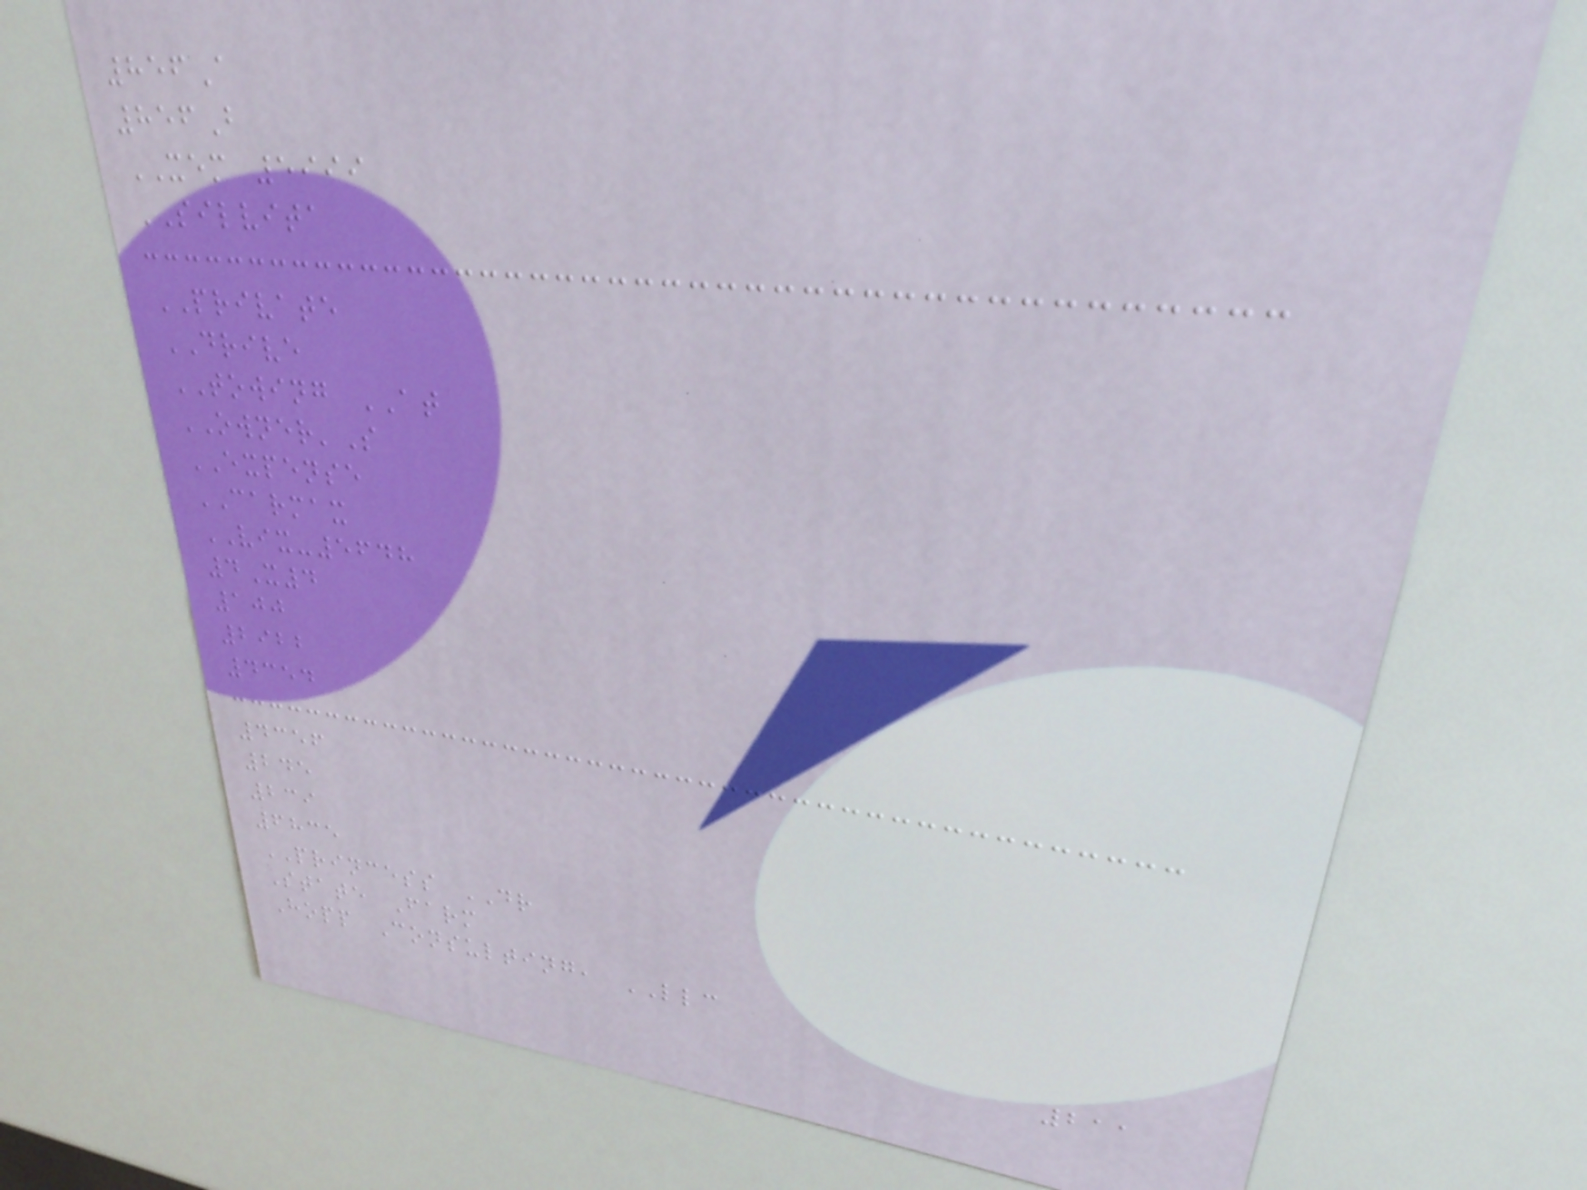856A
856B
XEM 5999
SILVITA
PRIVATE
DRIVE
TOWING AT
OWNER'S
EXPENSE
CARMAX
VIX-5648
4X4
100
2922
4354
4356
245
239
6835
PRINCESS DR
State Farm
Hopp Consulting, LLC
211
